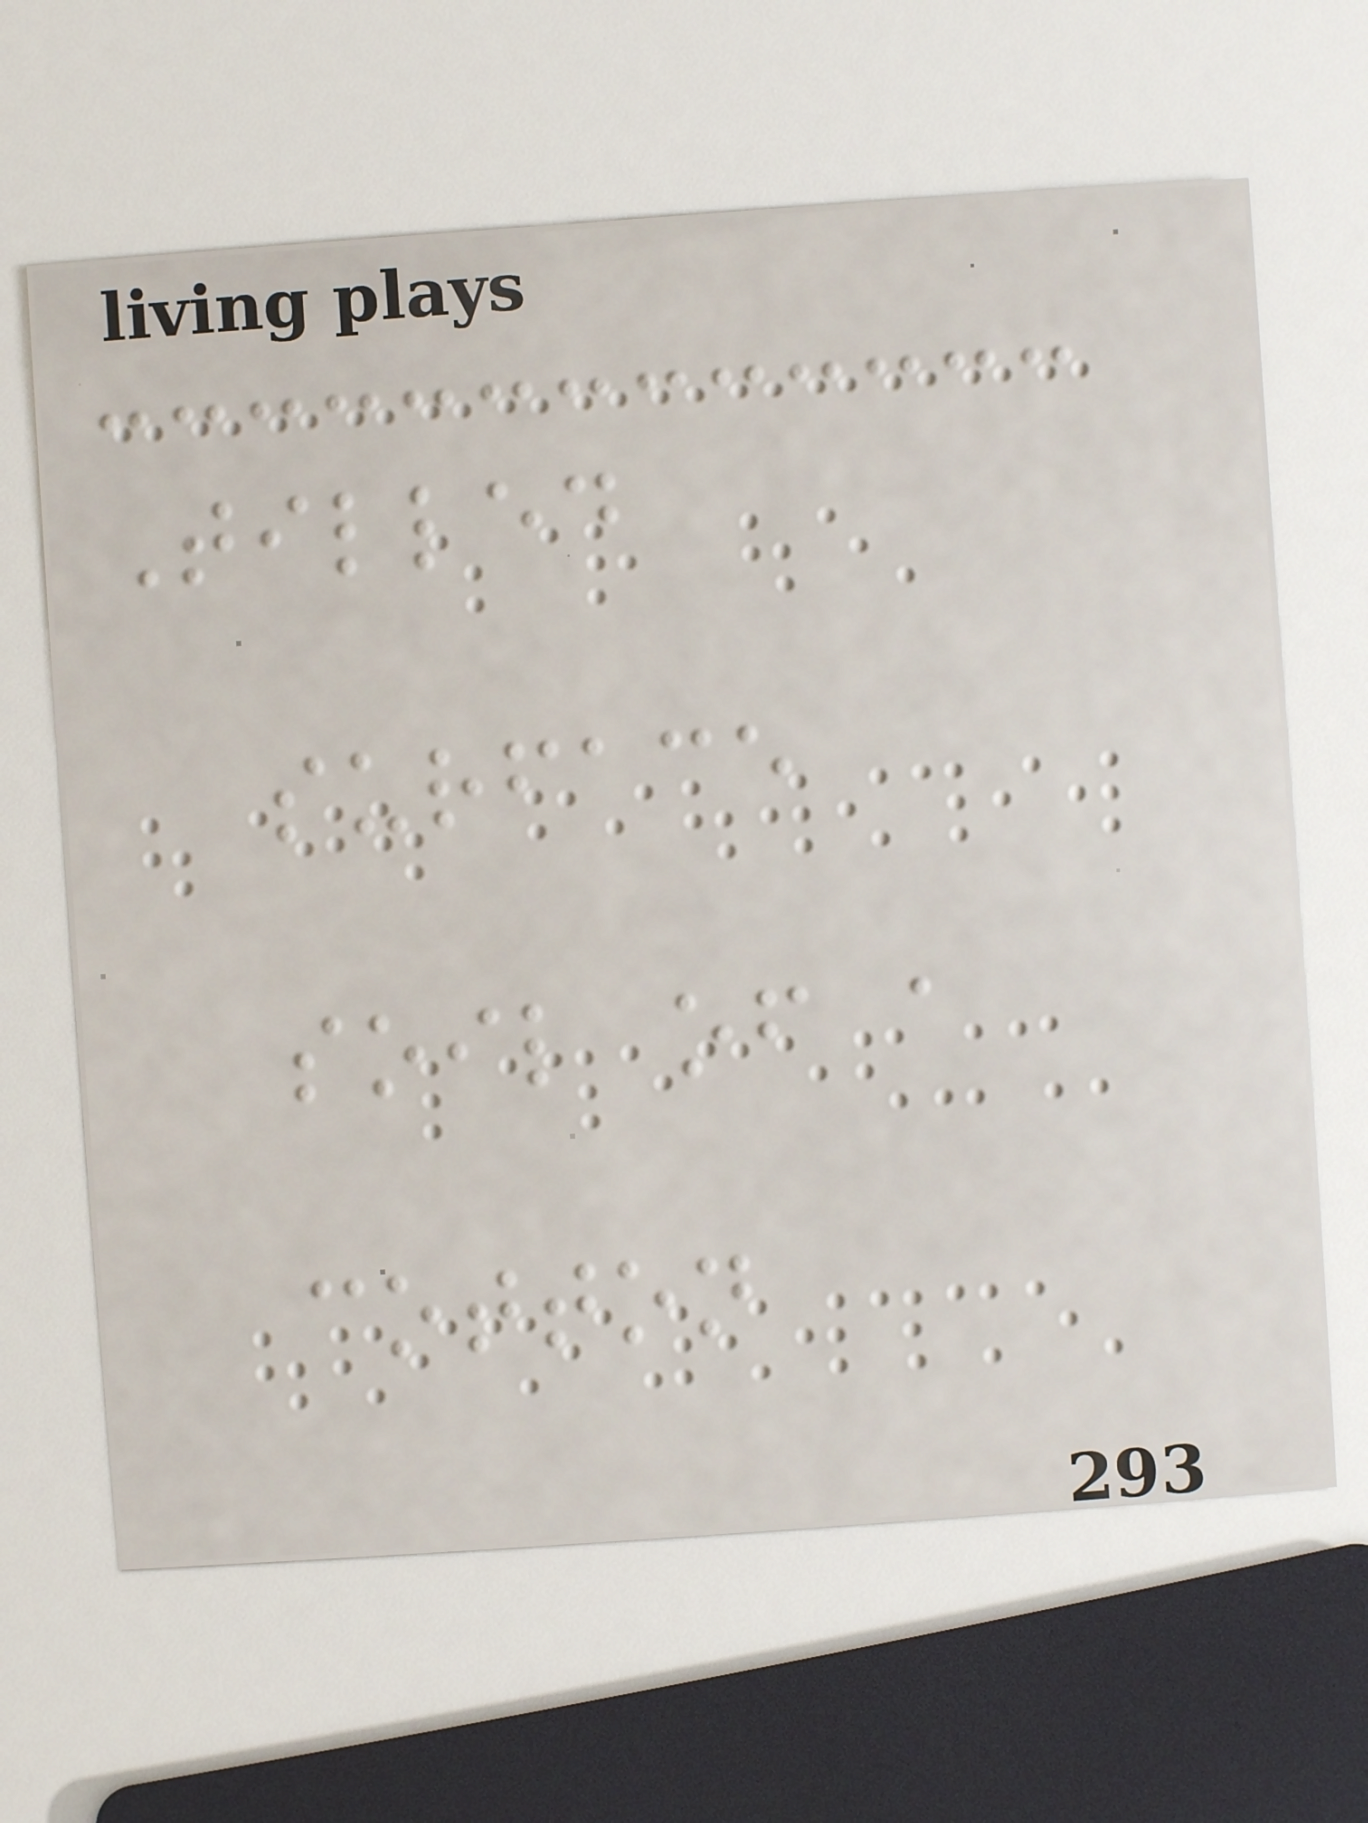Tilled
surface
soil of a
cotton
